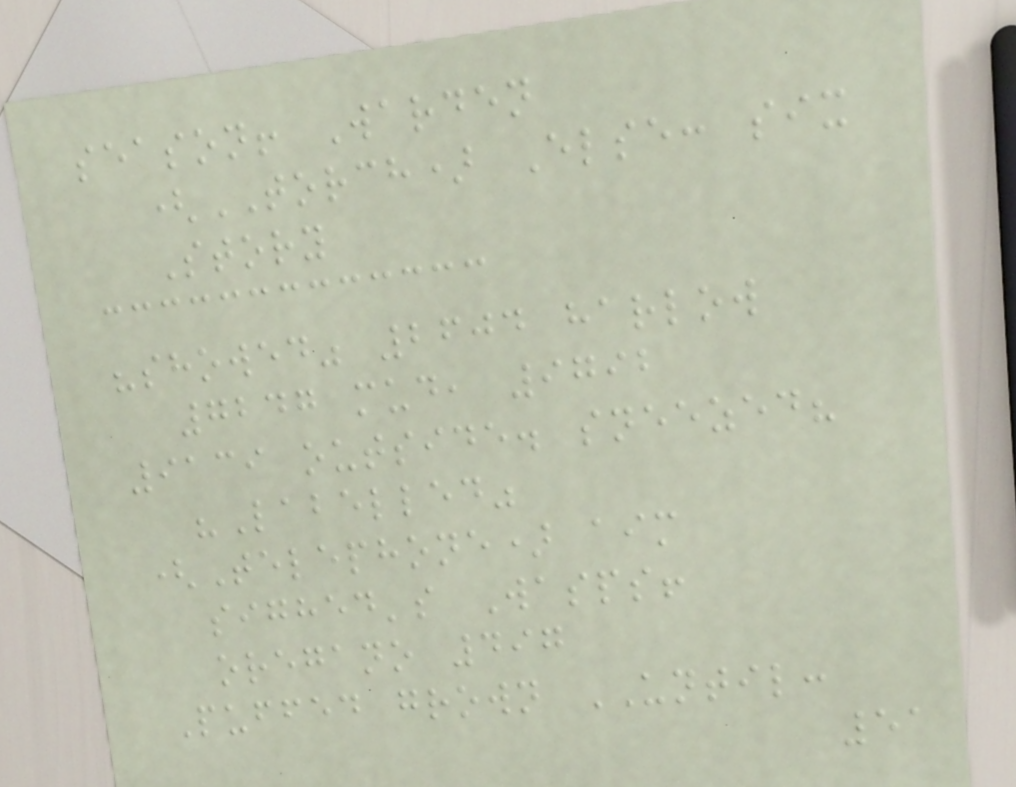season! Warden
(TORCH) Else: six
Story
"showed" 2604 harlow
7247 mud, 9792
9139 outside. sneezed?
"Labelled"
(Telephone) aim
sighed's Wasps!
oregano 497
Puffed grown UNTIL:
51
